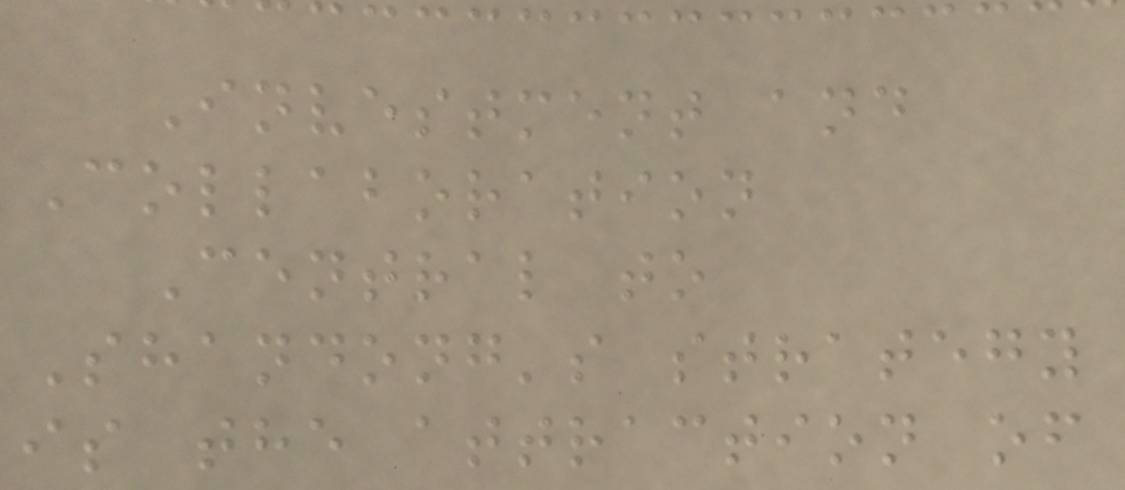Investment and
Collaboration
Central to
Shandong's strategy
is the attraction of
